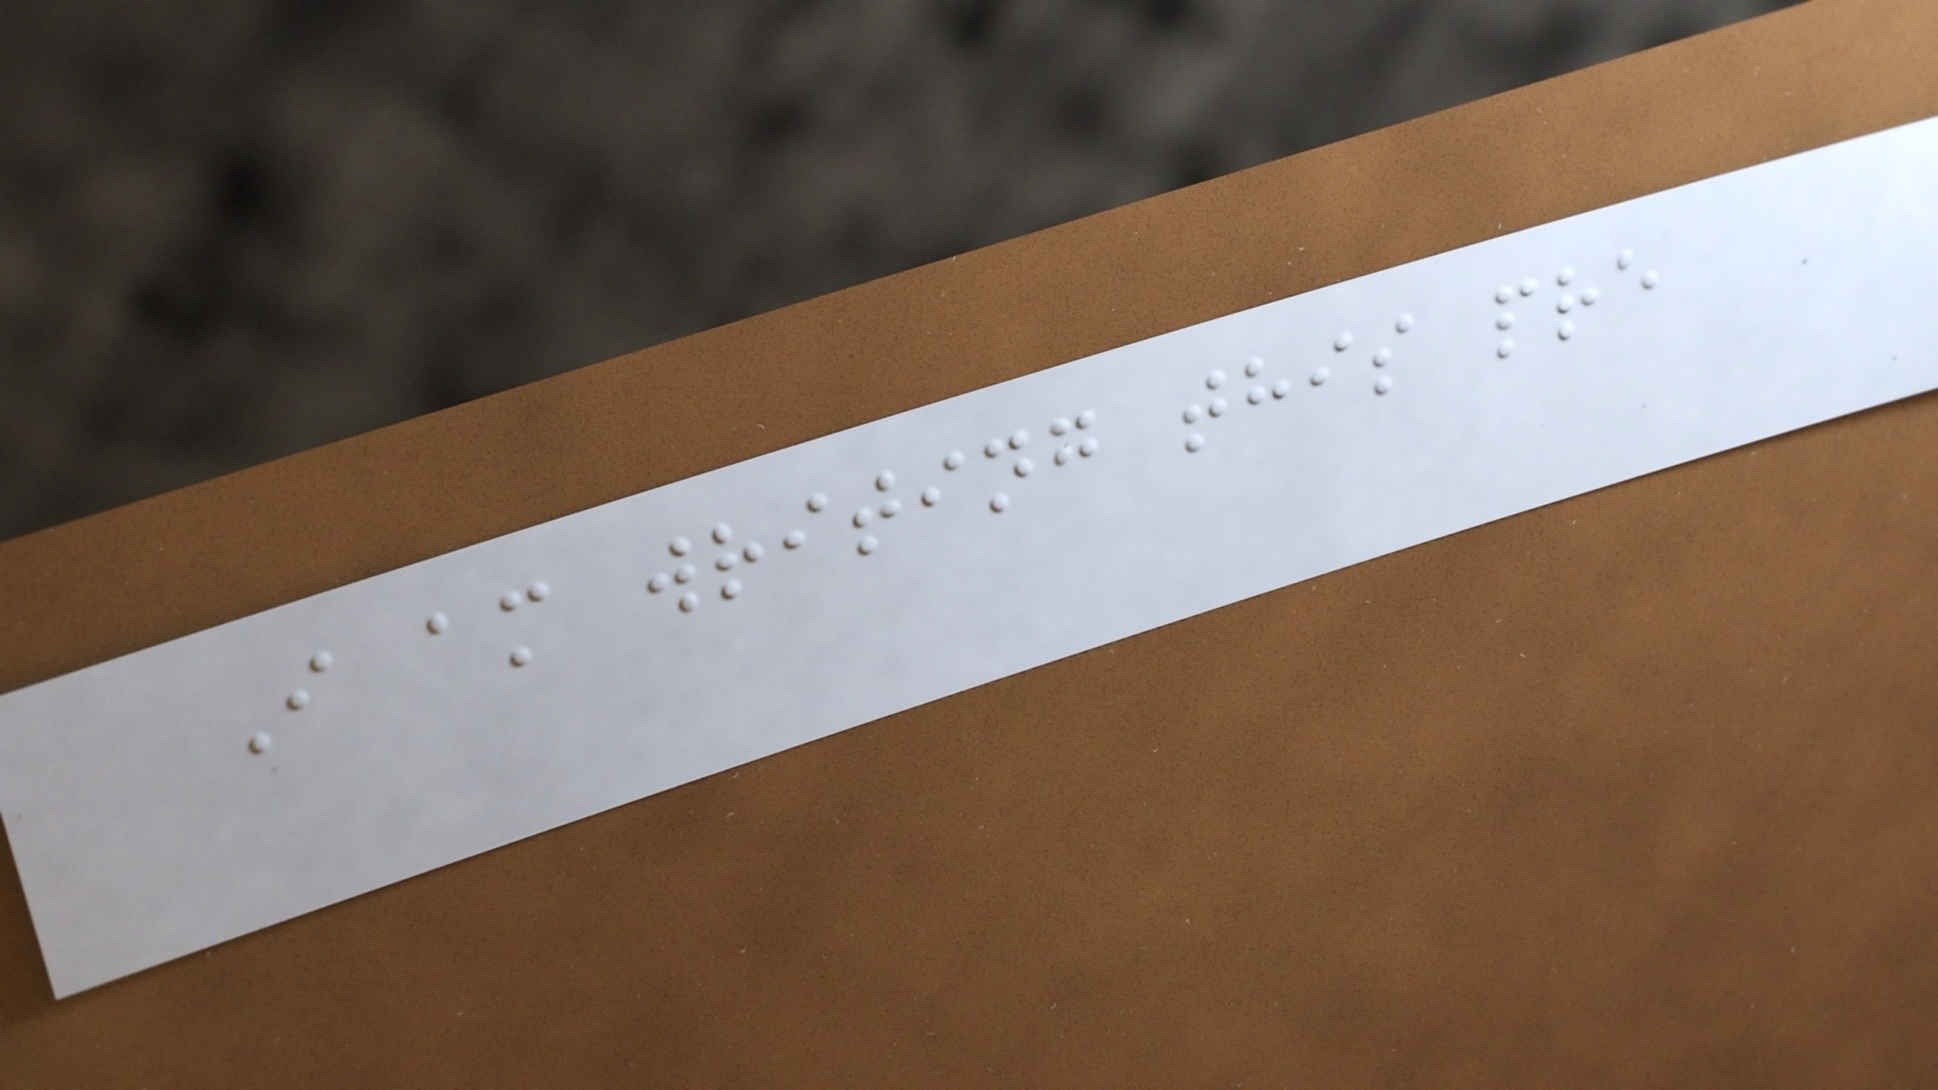I am writing this pre
